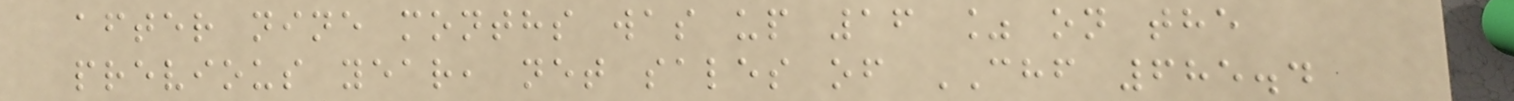after nine months was up 16 % on the
previous year, net sales of CHF 685.4
